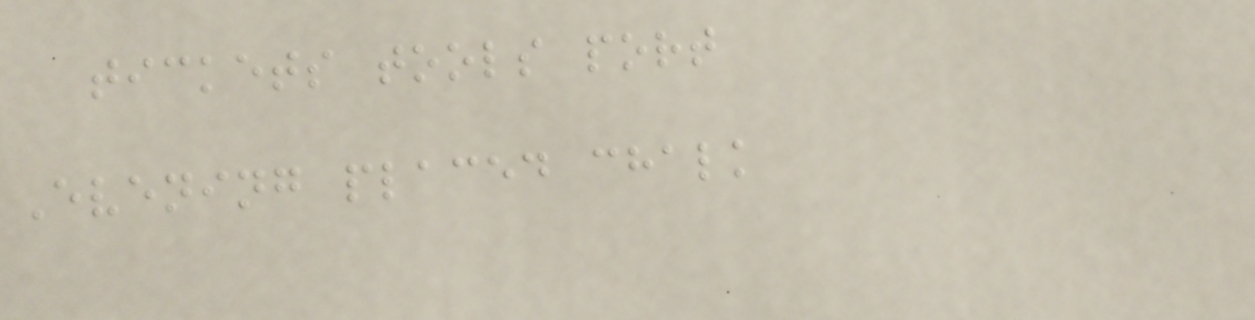tickets tools port
Evening placed chalk
